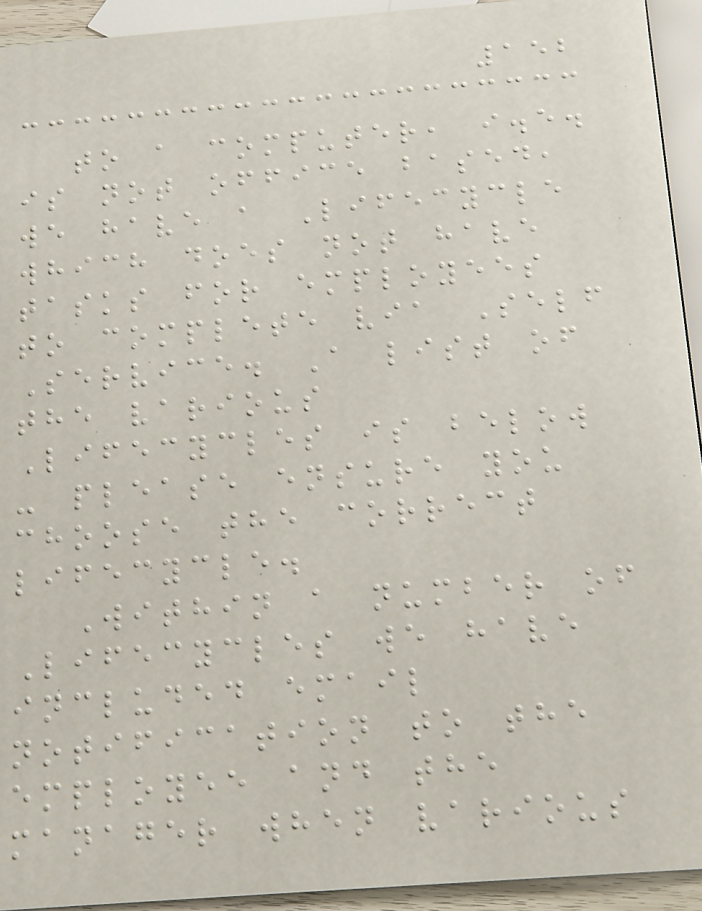152
to a computer, i.e.
is not office based,
we have a Lifecycle
which does not have
tasks for employees
to complete via Self
Service. A list of
the various
Lifecycles is below
- please ensure you
choose the correct
lifecycle.
Within a number of
Lifecycles we have
included email
notification to the
employee and the
manager when various
